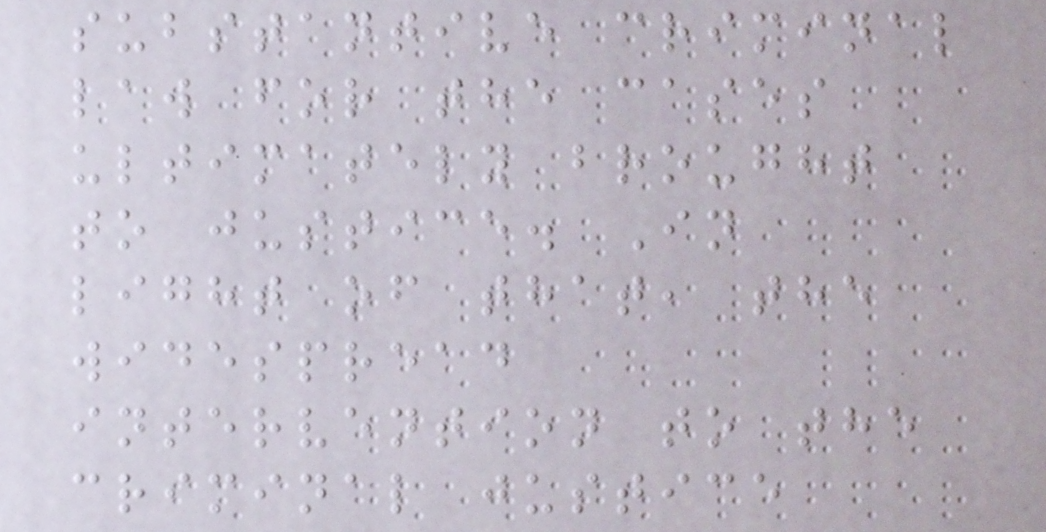substantive criminal
law for the cases
ultimately brought
to justice. In
light of that, the
widespread
intervention to the
criminal justice
